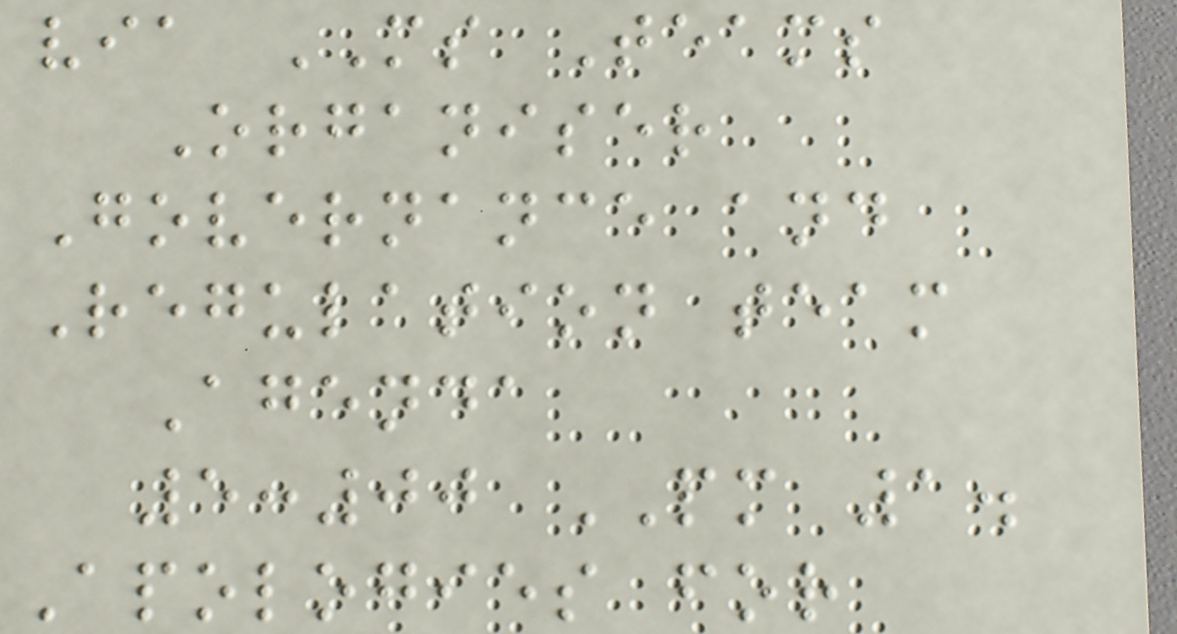via MS Teams
Organiser
Governance and
Regulation team
Agenda
5:00 PM 1.
Apologies for
